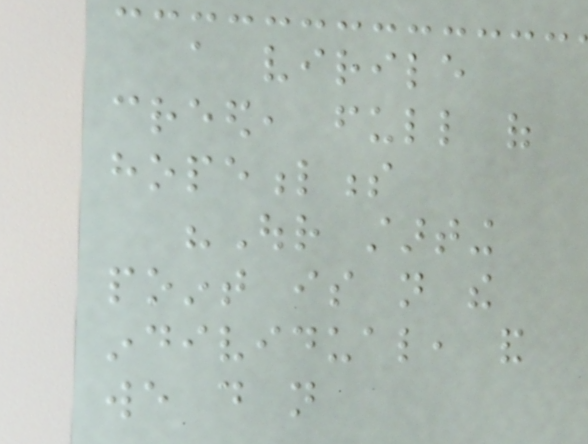a virile
creed, full of
hopefulness
"Our starting
point is not the
individual, and
we do not
